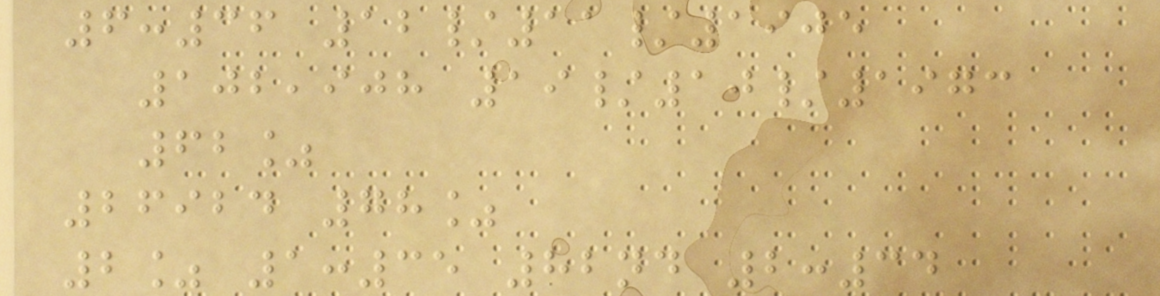6:36 12/11/1905
102,908 19/10/1973
62%
26924 78%
2% 1:35 82nd 2:34
